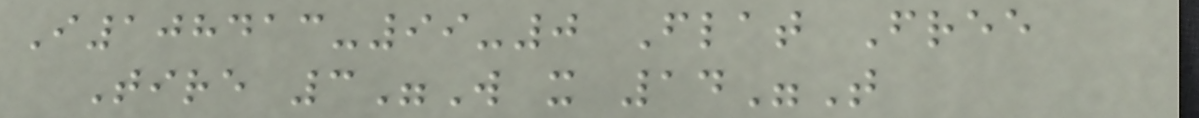I108413-99-0 Flat Free
Tire 3"W x 14"T
